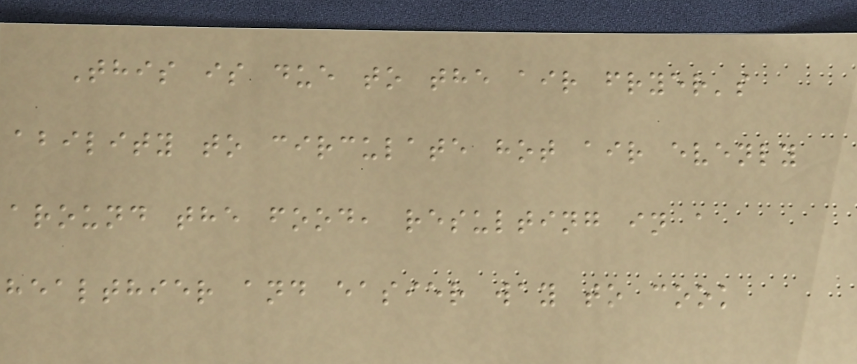This is due to the air fryer's
ability to circulate hot air evenly
around the food, resulting in a
healthier and easier way to cook
